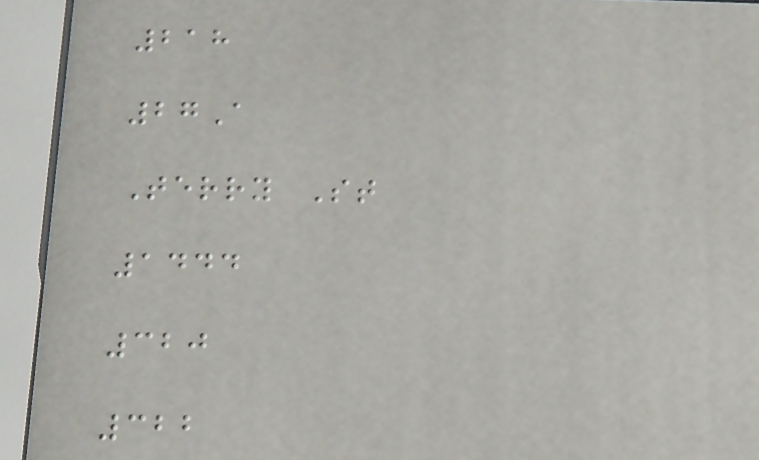218
27A
Terry St
1444
320
322
